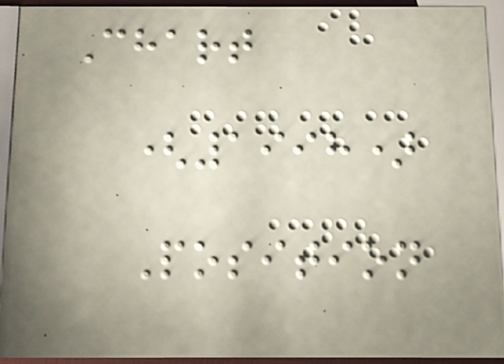Chart
(1998)
Position
